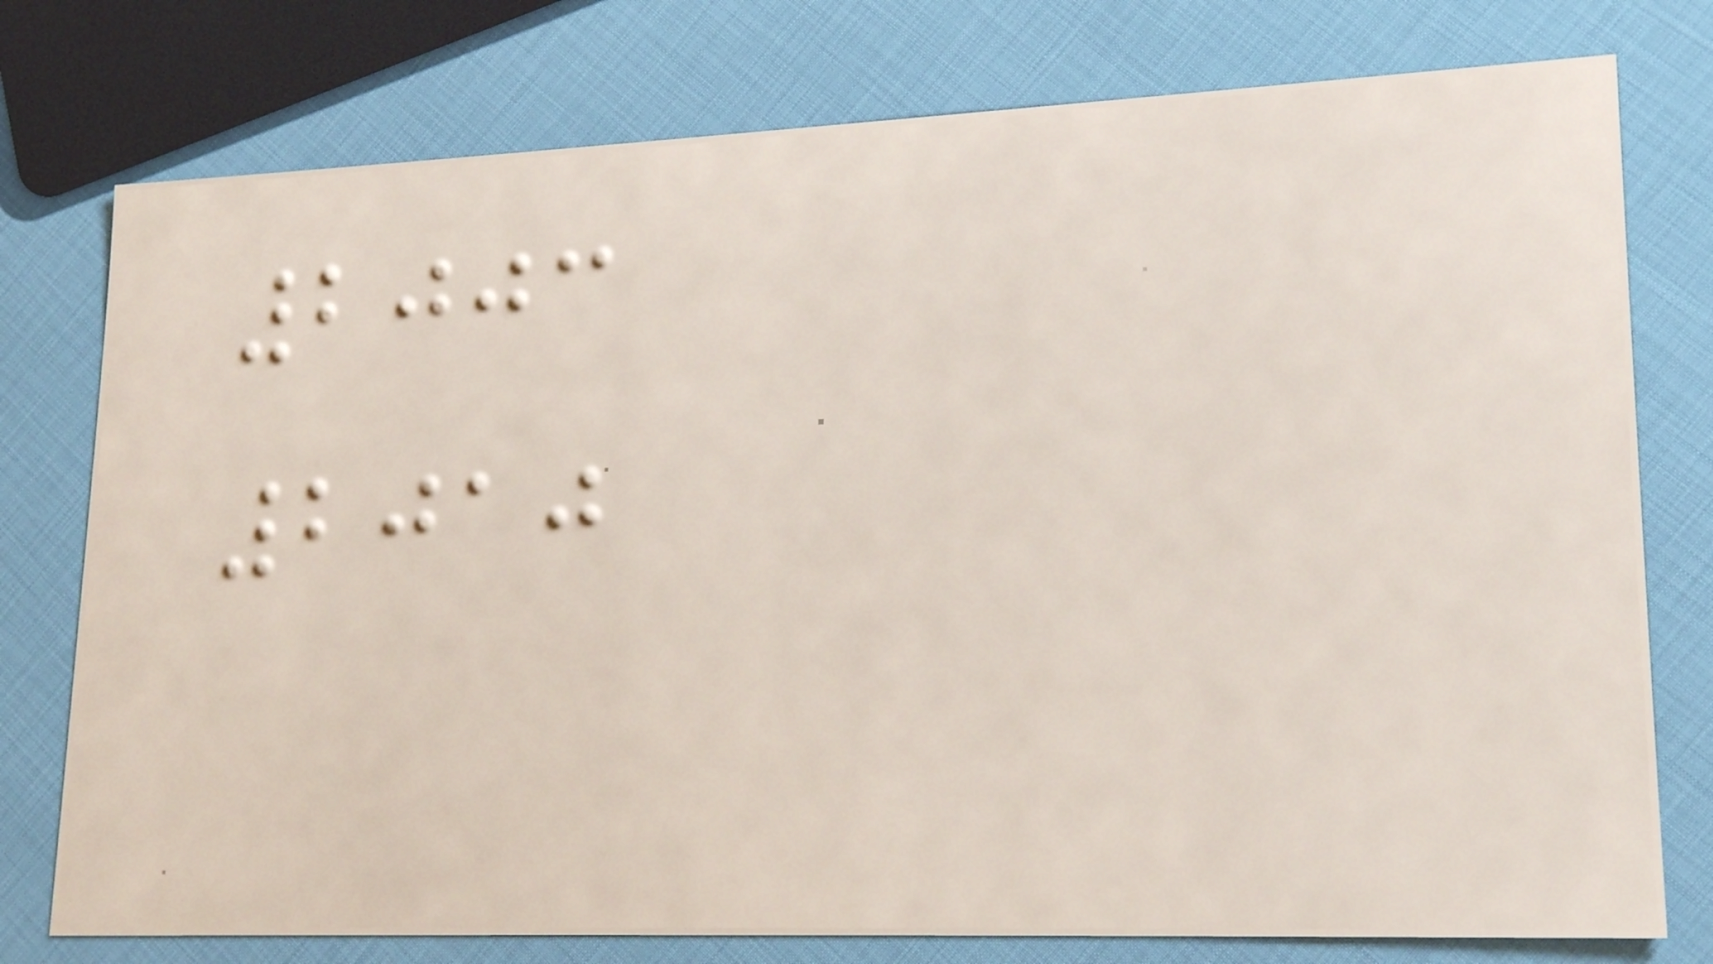2003
2010
